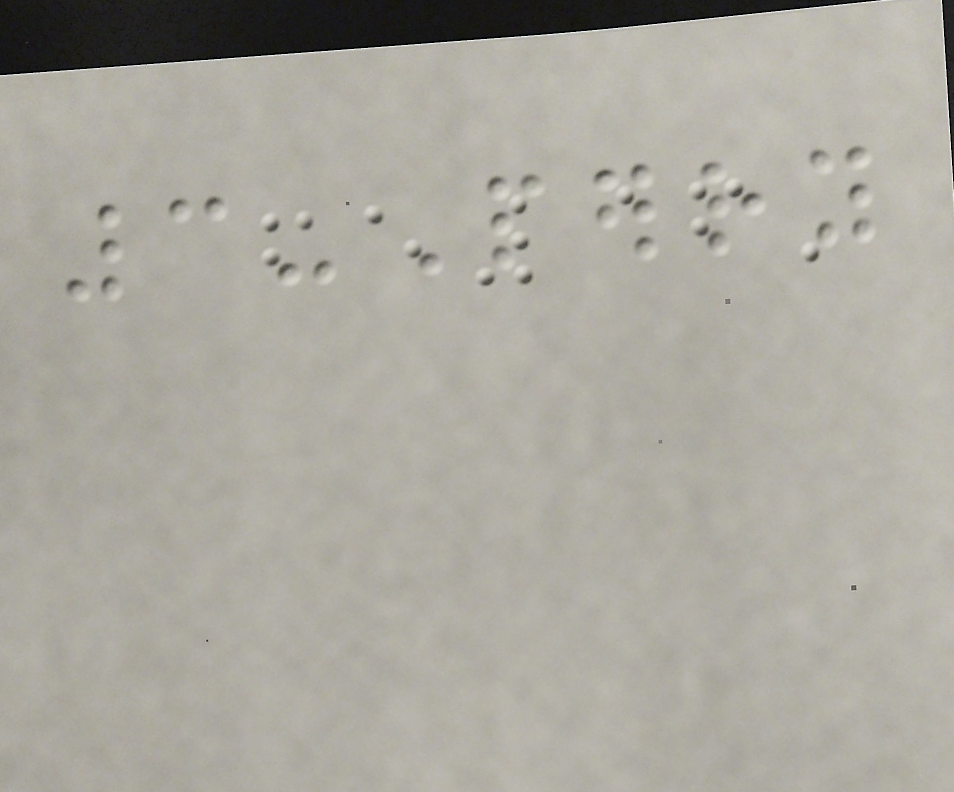3-Perry
